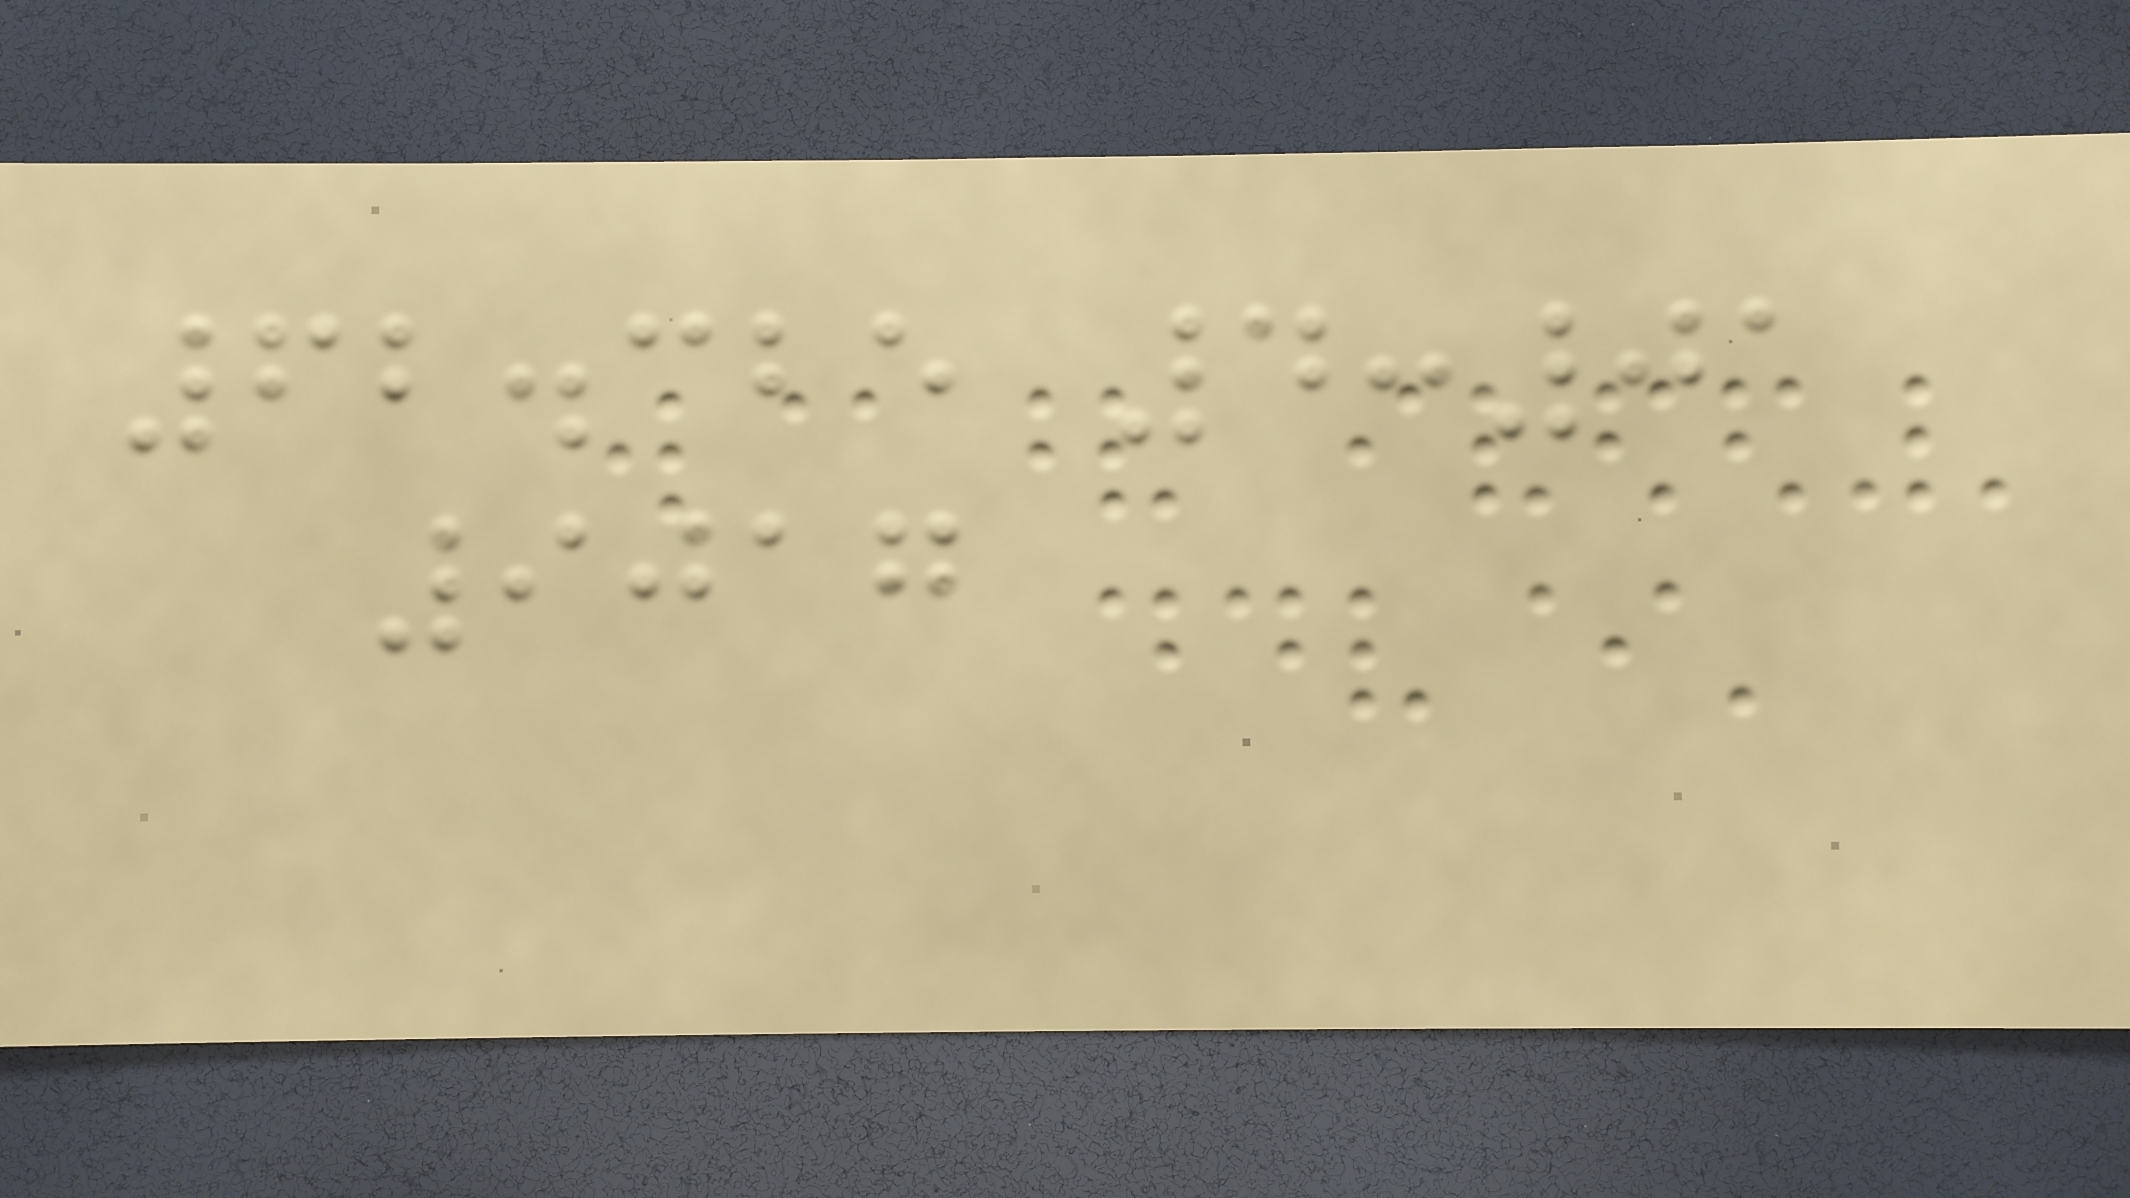62.325 4:01
9017
